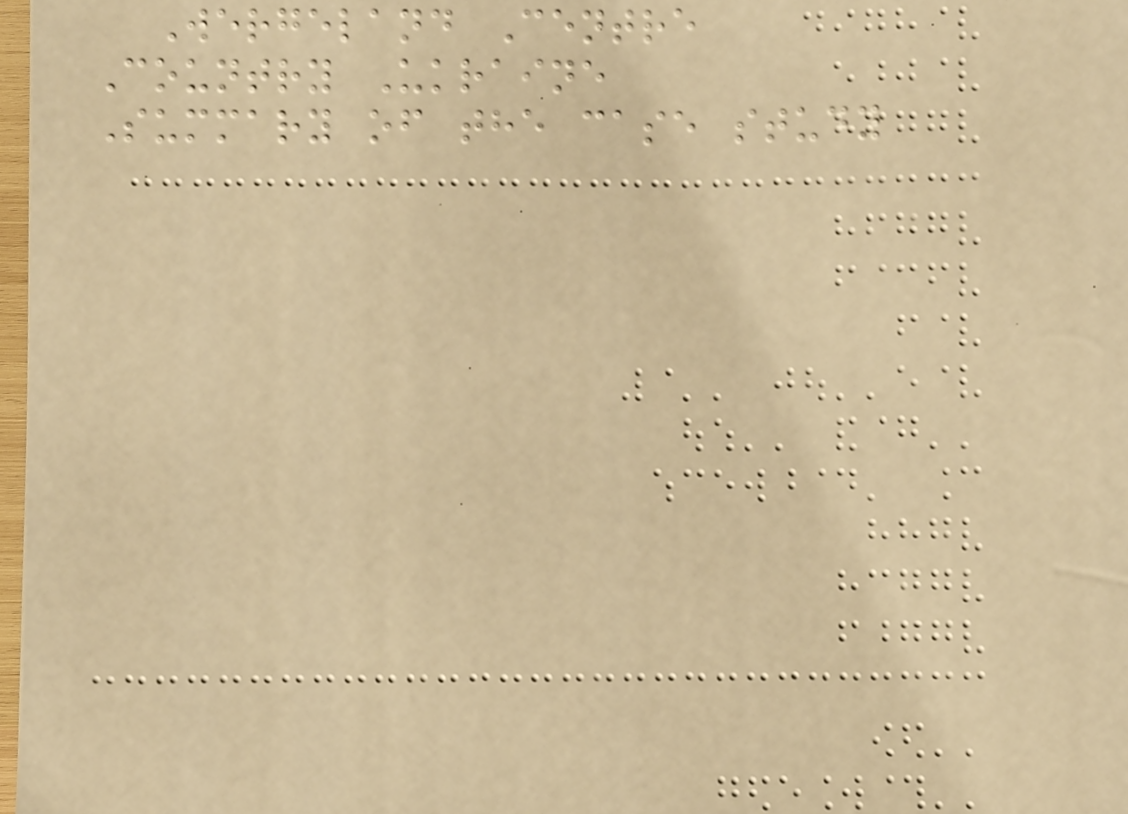Wergeland Centre
Country Ukraine
Summary of the case study
